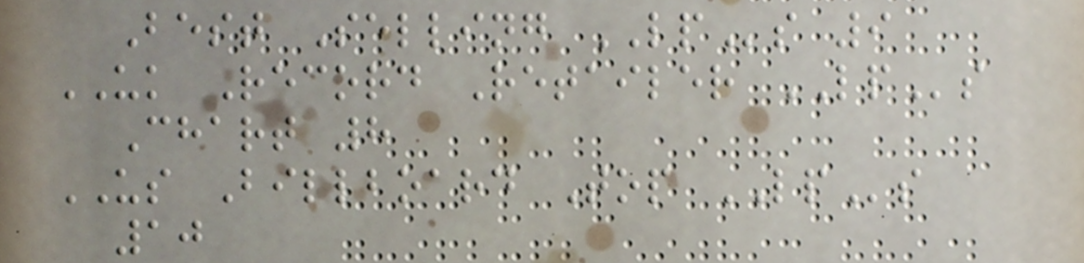Best Selling LPs 9
UK Record Retailer LPs
Chart 8
US Billboard Top LPs
10
